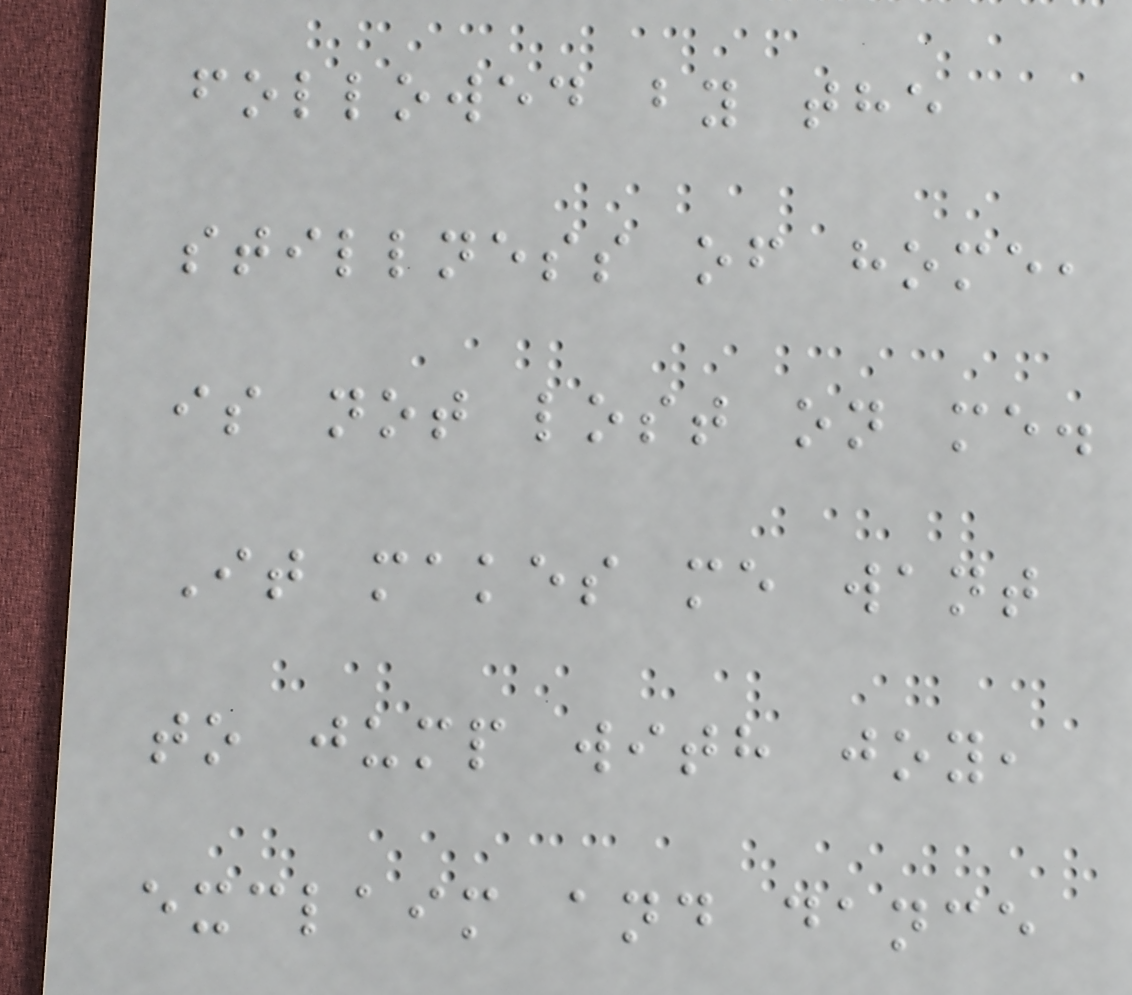followed by the
stillness of home,
is not lost on me.
It makes me want
to jump with joy,
exclaim and dance
